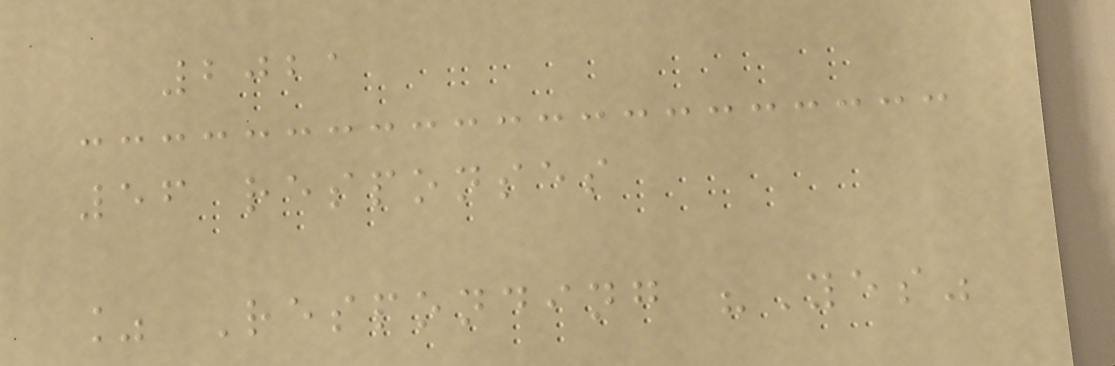2021
56 responses
% Responding "Yes"
